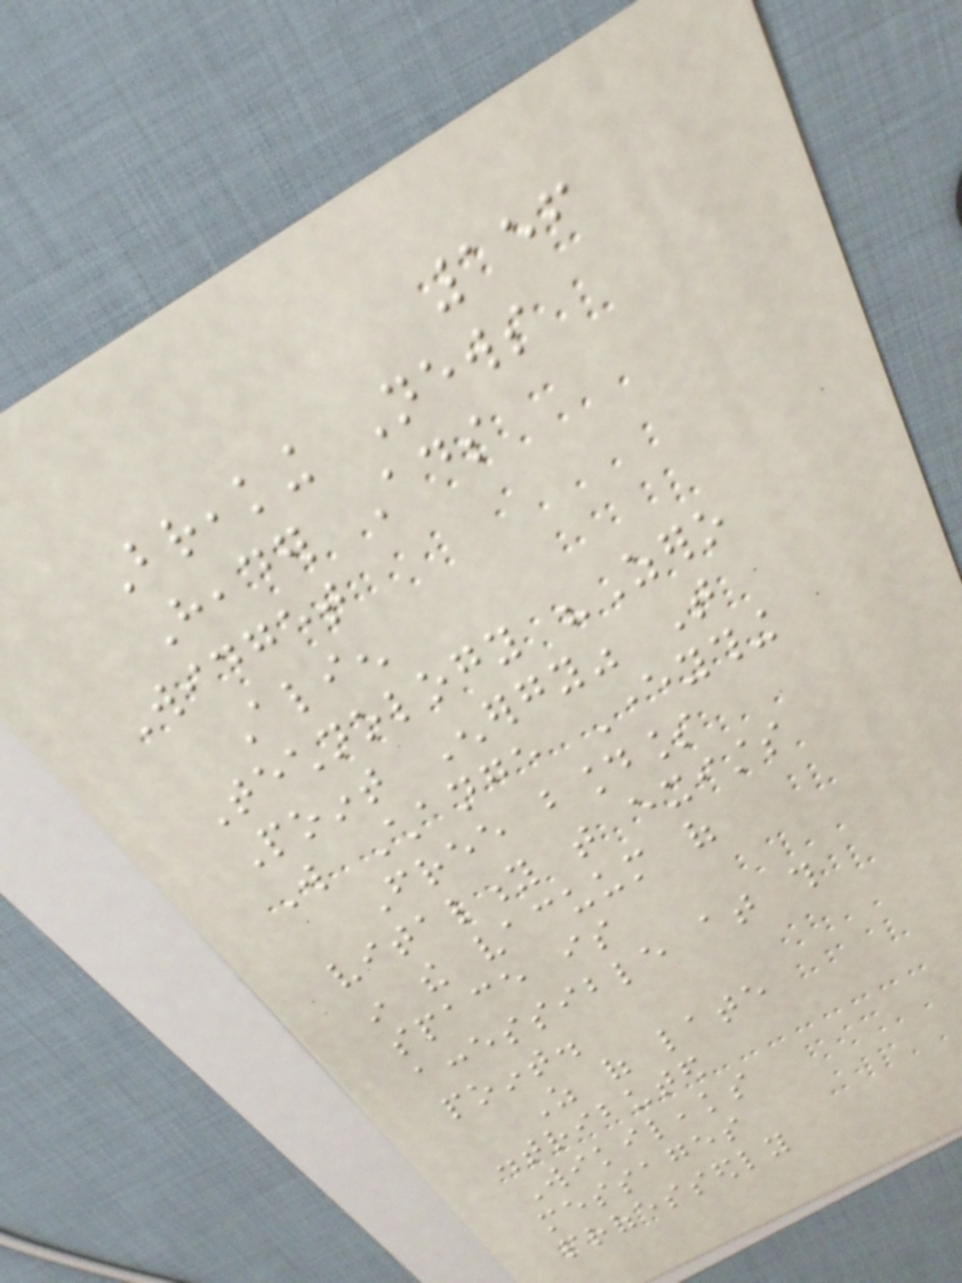156
Breaking News
Header Ads
Widget
Alien
Technology "Zero
Point Energy" That
Will Change Everything
Free boundless
vitality that exists
in the vacuum of
space is
accessible at this
point.
As of late
distributed
Wikileaks
messages
professedly
